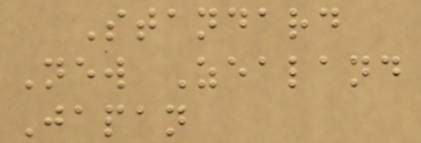Standard
New Zealand
Japan
